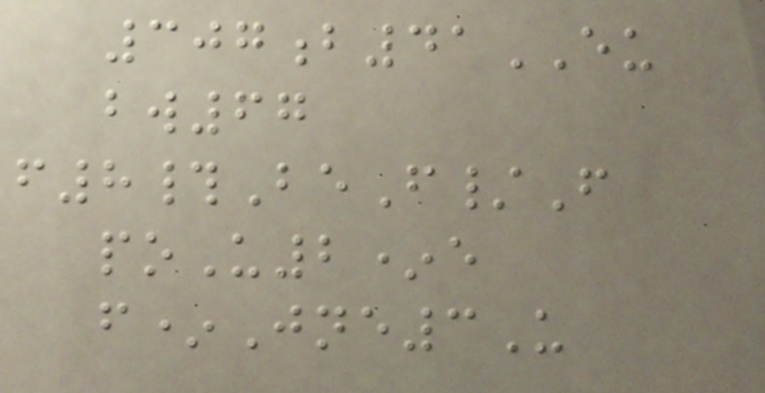307b41EU
bw67
f8#BeF/F
poU2*e
f*Jne3U
